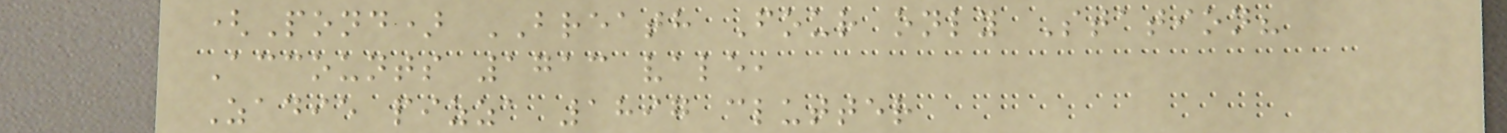(Pond) BREATH Four only Station?
Accounts 1713 vale,
Zadie pizza 1897 clutter
